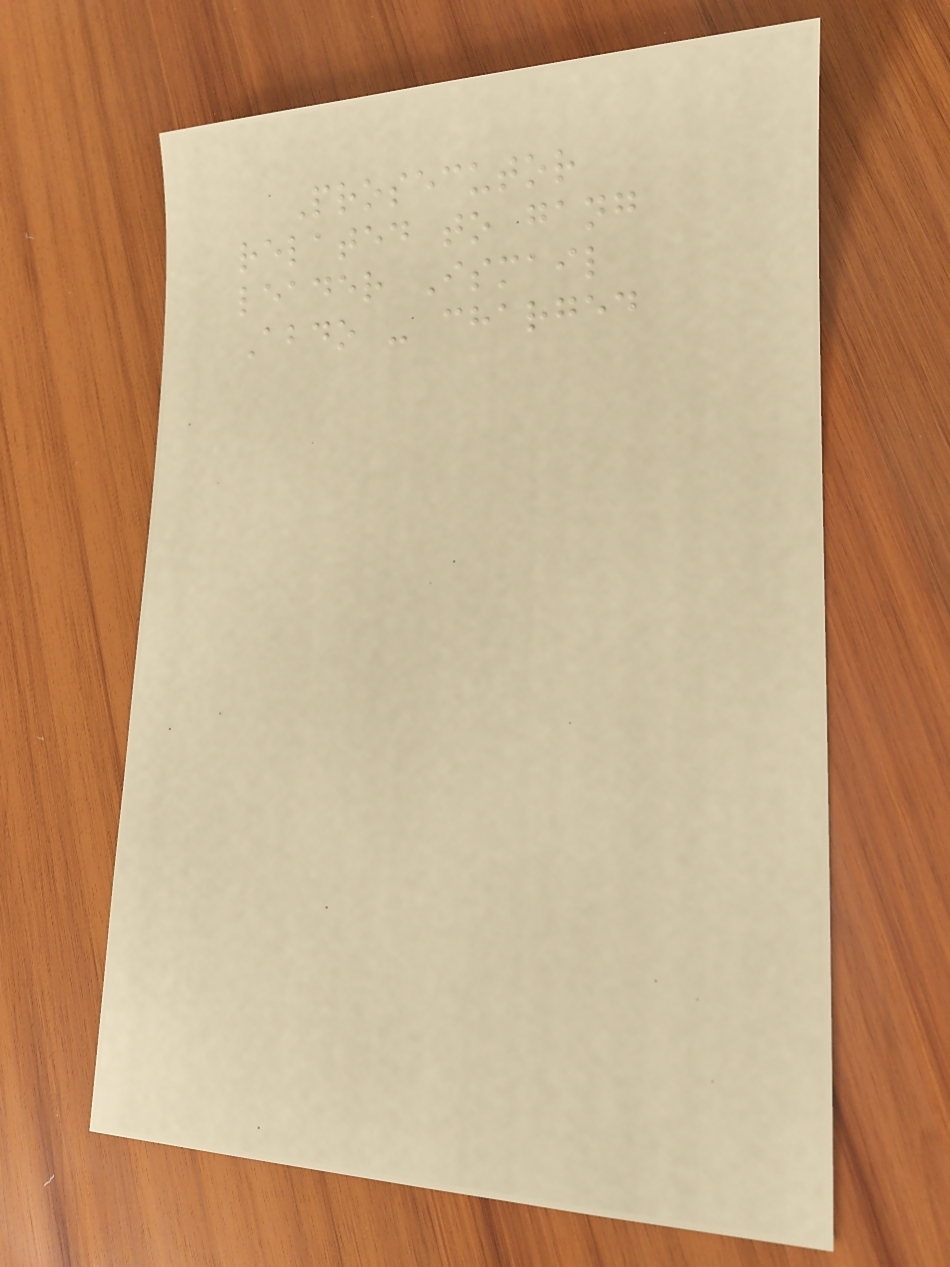Prosecutor
related to gang
leader Ismail
Abdo - charged
